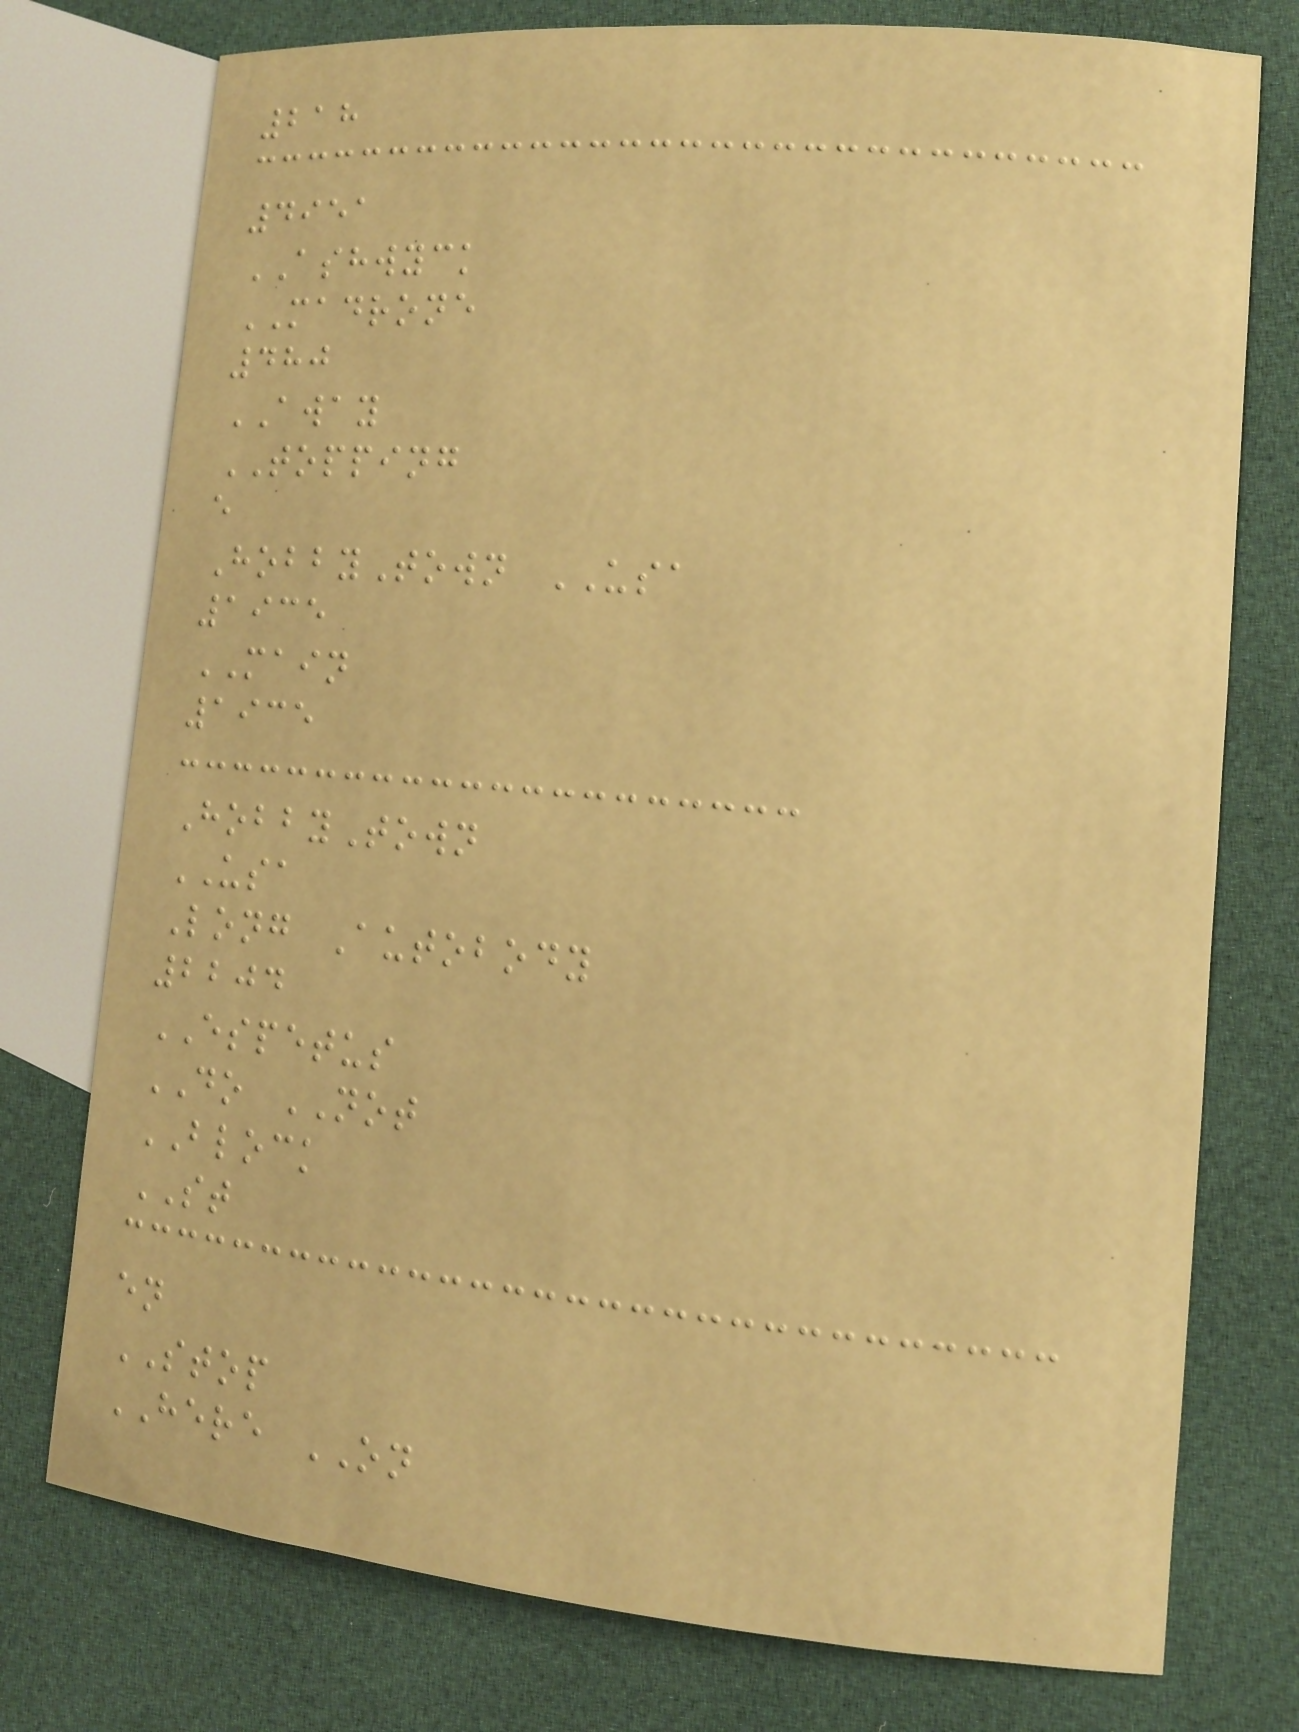218
4951
ASHWYCK
MADRONE
480
AWAY
TOPPING
e
HobbyTown USA
1935
MAIN
1935
HobbyTown
USA
Long Autobody
2204
ESPETUS
DO NOT
BLOCK
ST
en
STOP
HERE ON
